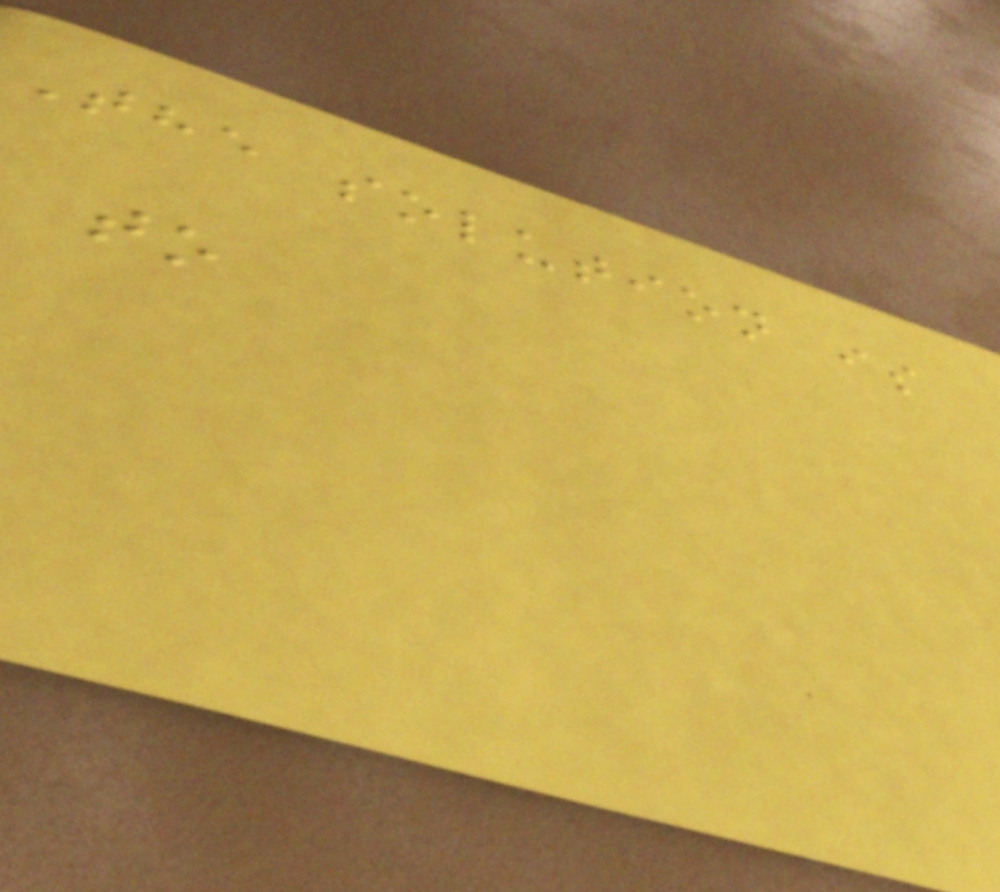The solution is
to
